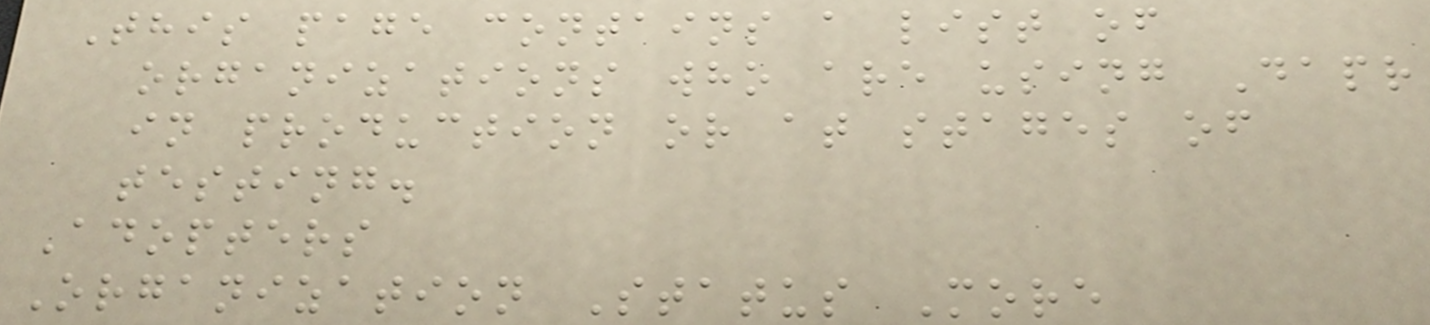This page contains a list of
organizations who are using Dapr
in production or at stages of
testing.
Adopters
Organization Status More
